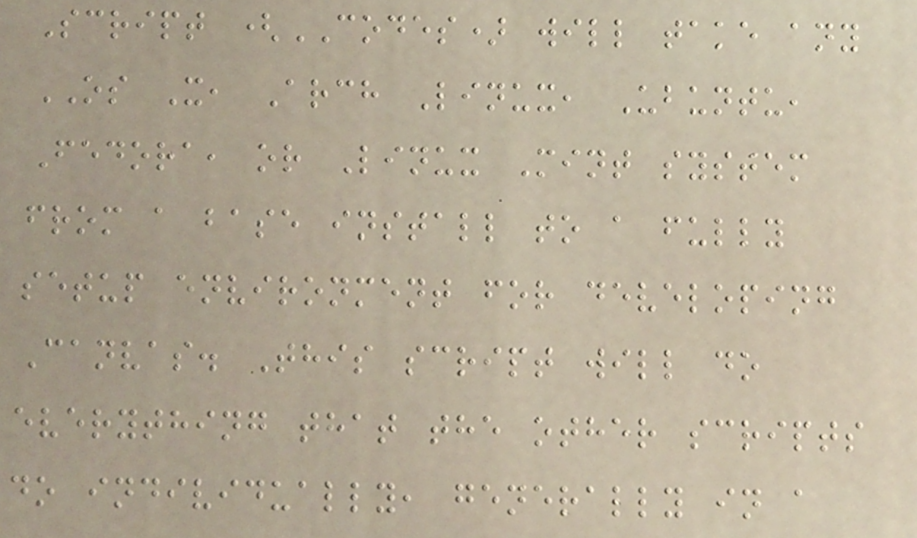Script (CODES) will take any
OS X, Arch Linux, Ubuntu,
Fedora, or Linux Mint system
from a base install to a fully
setup environment for developing
Canvas. This script will do
everything that the other scripts
do individually, generally in a
